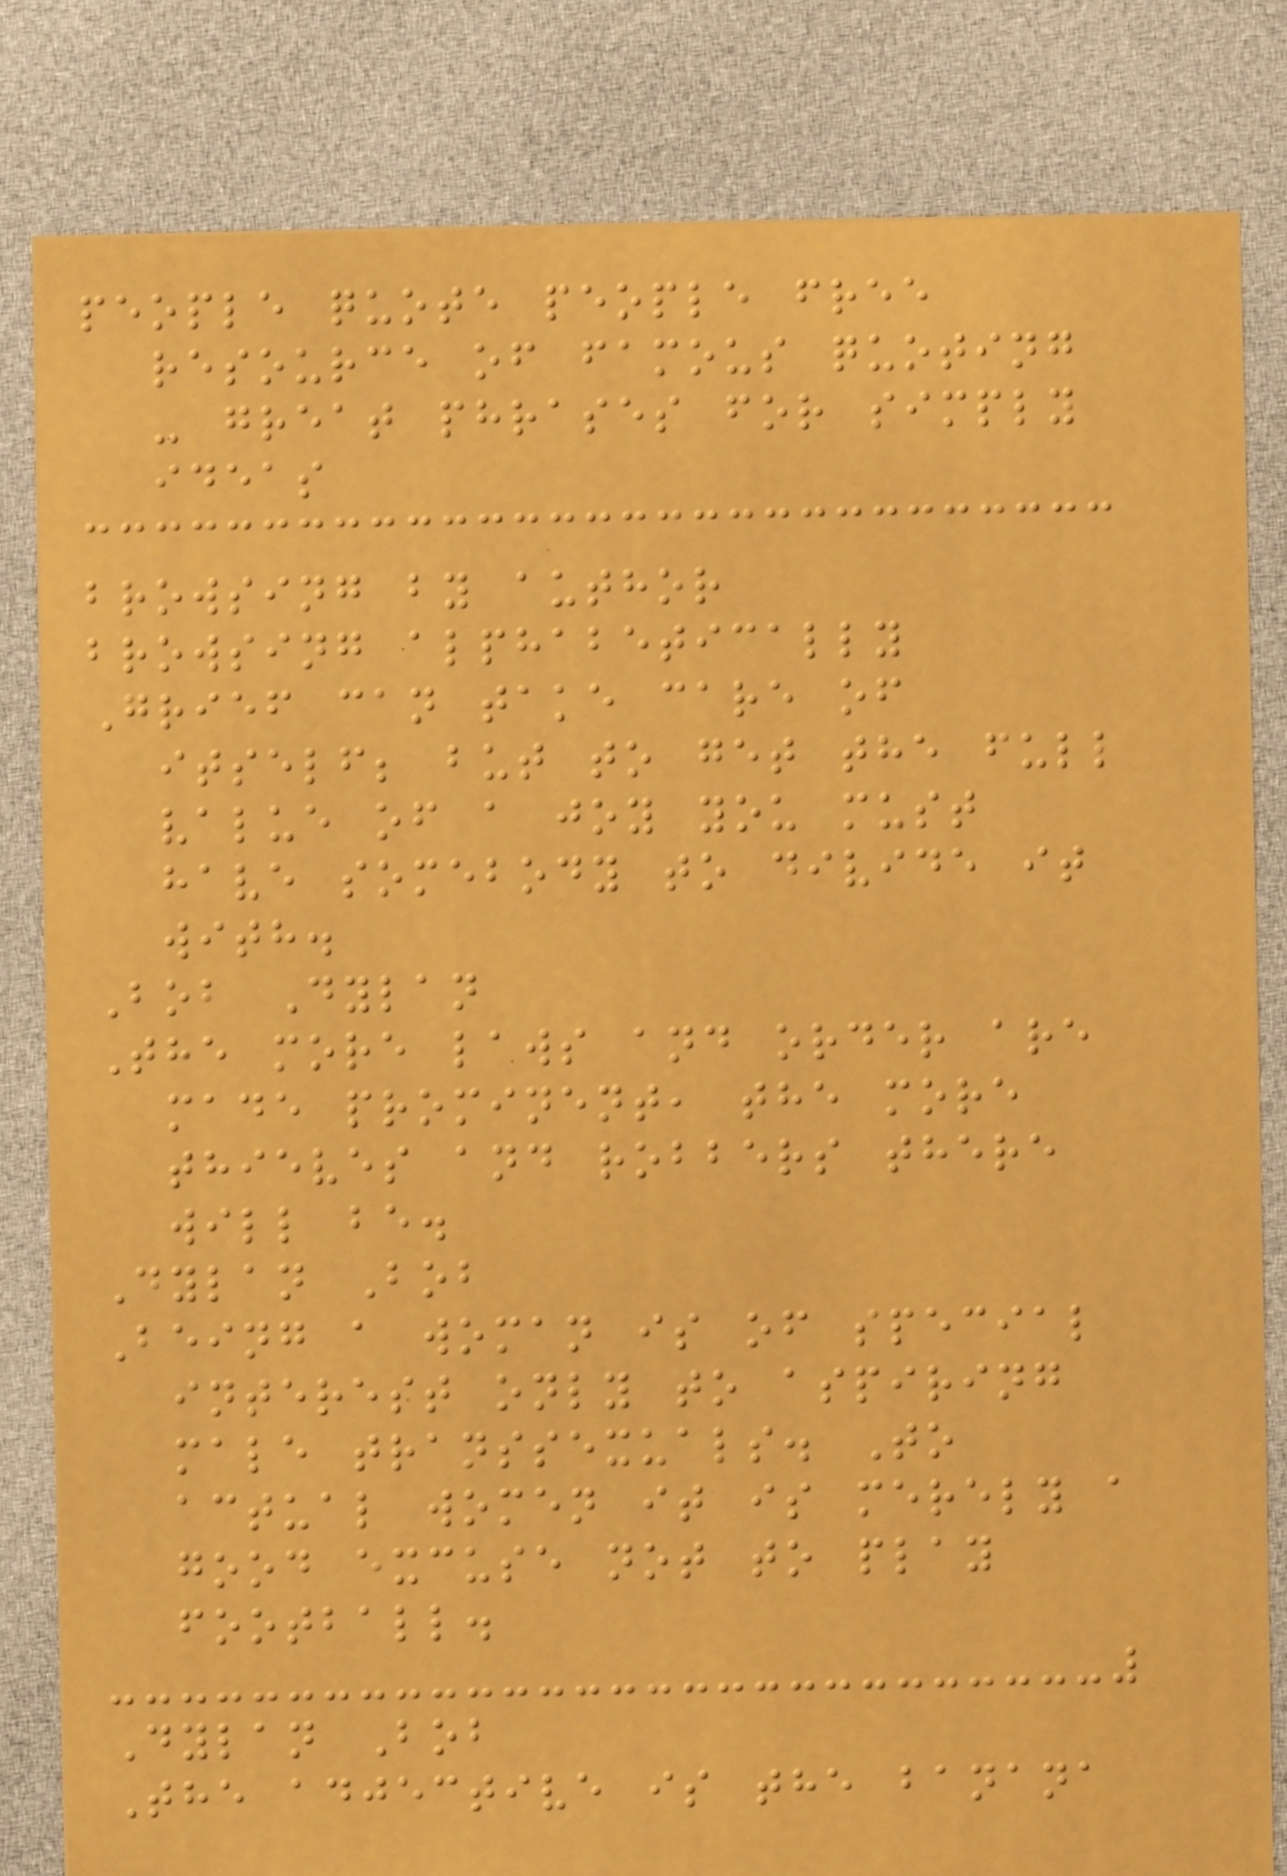people quote people free
resource of famous quoting
- great phrases for simply
ideas
browsing by author
browsing alphabetically
Grief can take care of
itself; but to get the full
value of a joy you must
have somebody to divide it
with.
Bob Dylan
The more laws and order are
made prominent, the more
thieves and robbers there
will be.
Dylan Bob
Being a woman is of special
interest only to aspiring
male transsexuals. To
actual women it is merely a
good excuse not to play
football.
Dylan Bob
The adjective is the banana
